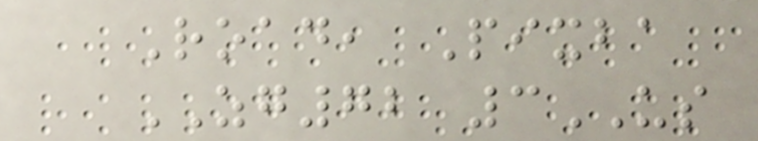Road, Pixba
ZG72 3US
